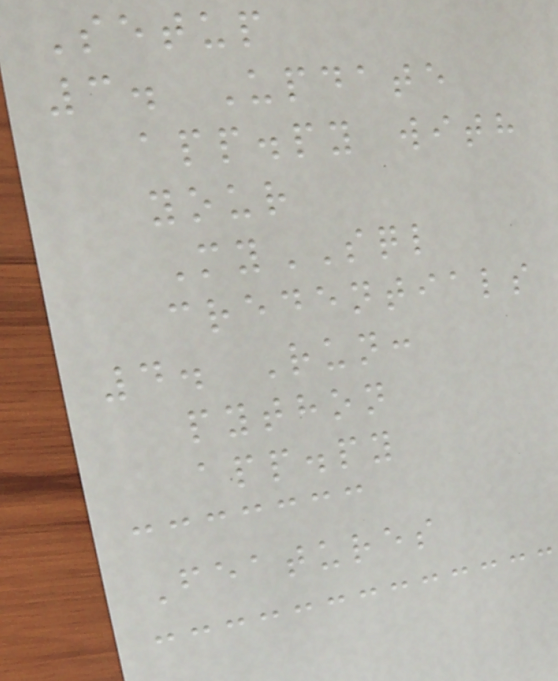Setup
3. Update
app.py with
your
MySQL
credentials
4. Run:
python
app.py
Features
